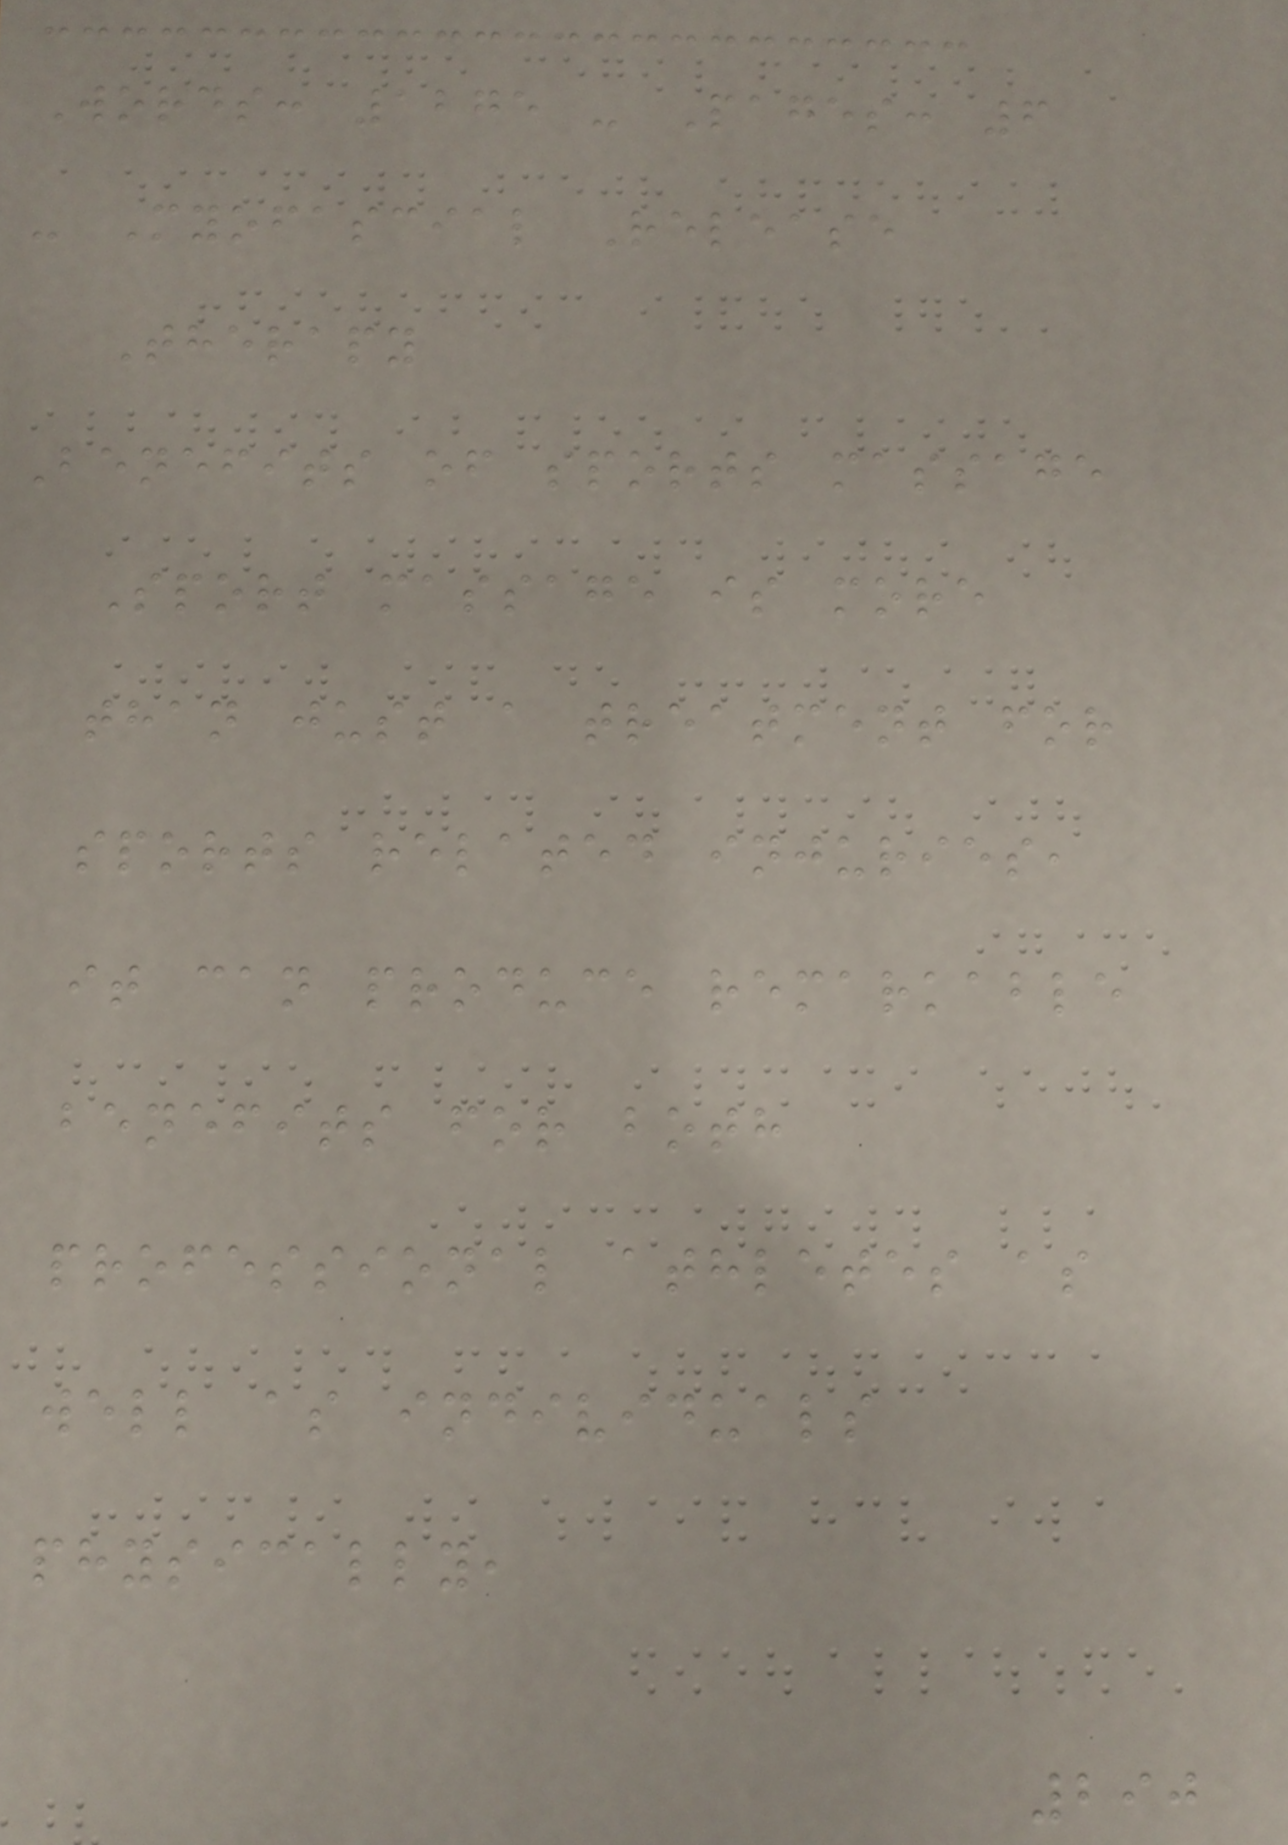Words: 1275 - Pages: 6
- Myofascial Release
Therapy
Benefits of sports massage
Sport massage is more
than just a treatment for
sports related injuries,
it can produce remarkable
benefits for both
professional athletes as
well as individuals
physically,
290
